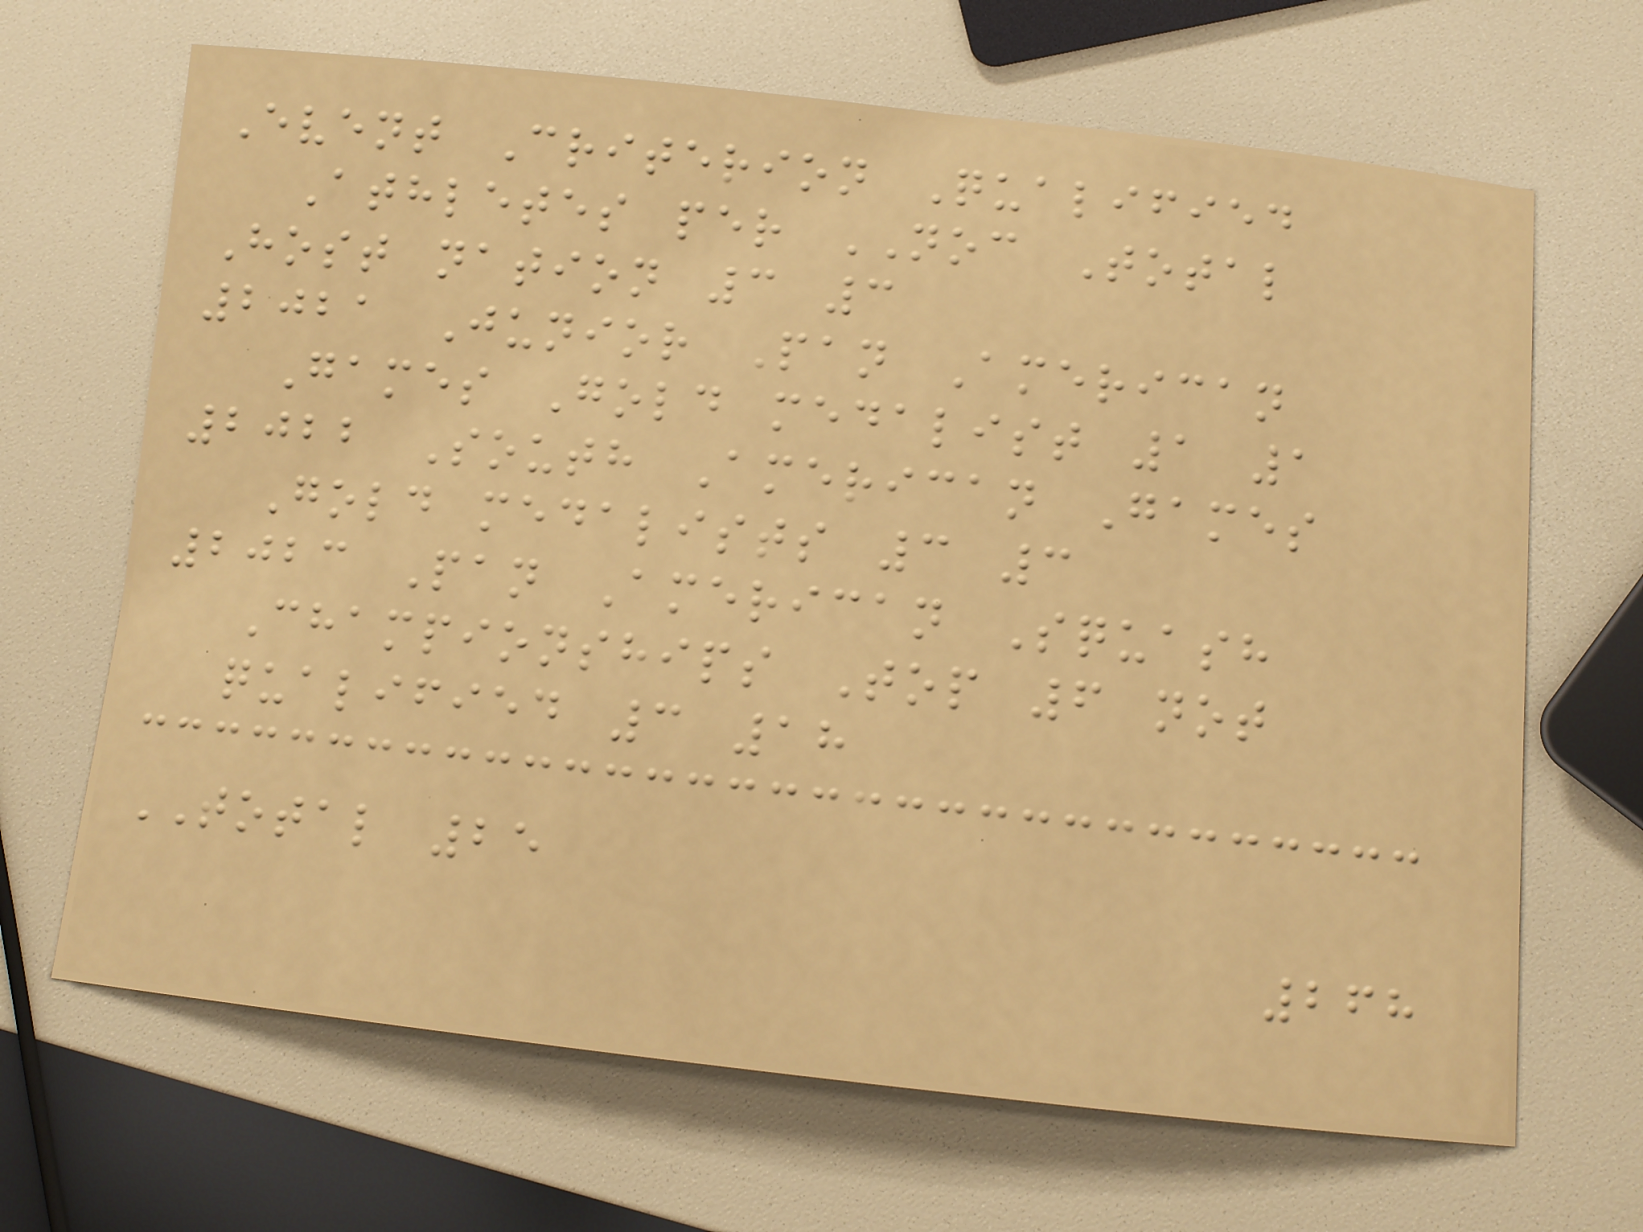Event Criterion Qualified
Athletes per NOC Total
Host nation 3 3
2021 Junior Pan American
Games Gold medalist 1 1
2022 South American Games
Gold medalists 3 3
2023 Pan American Squash
Championships Top 6 not
qualified 3 18
TOTAL 25
268
